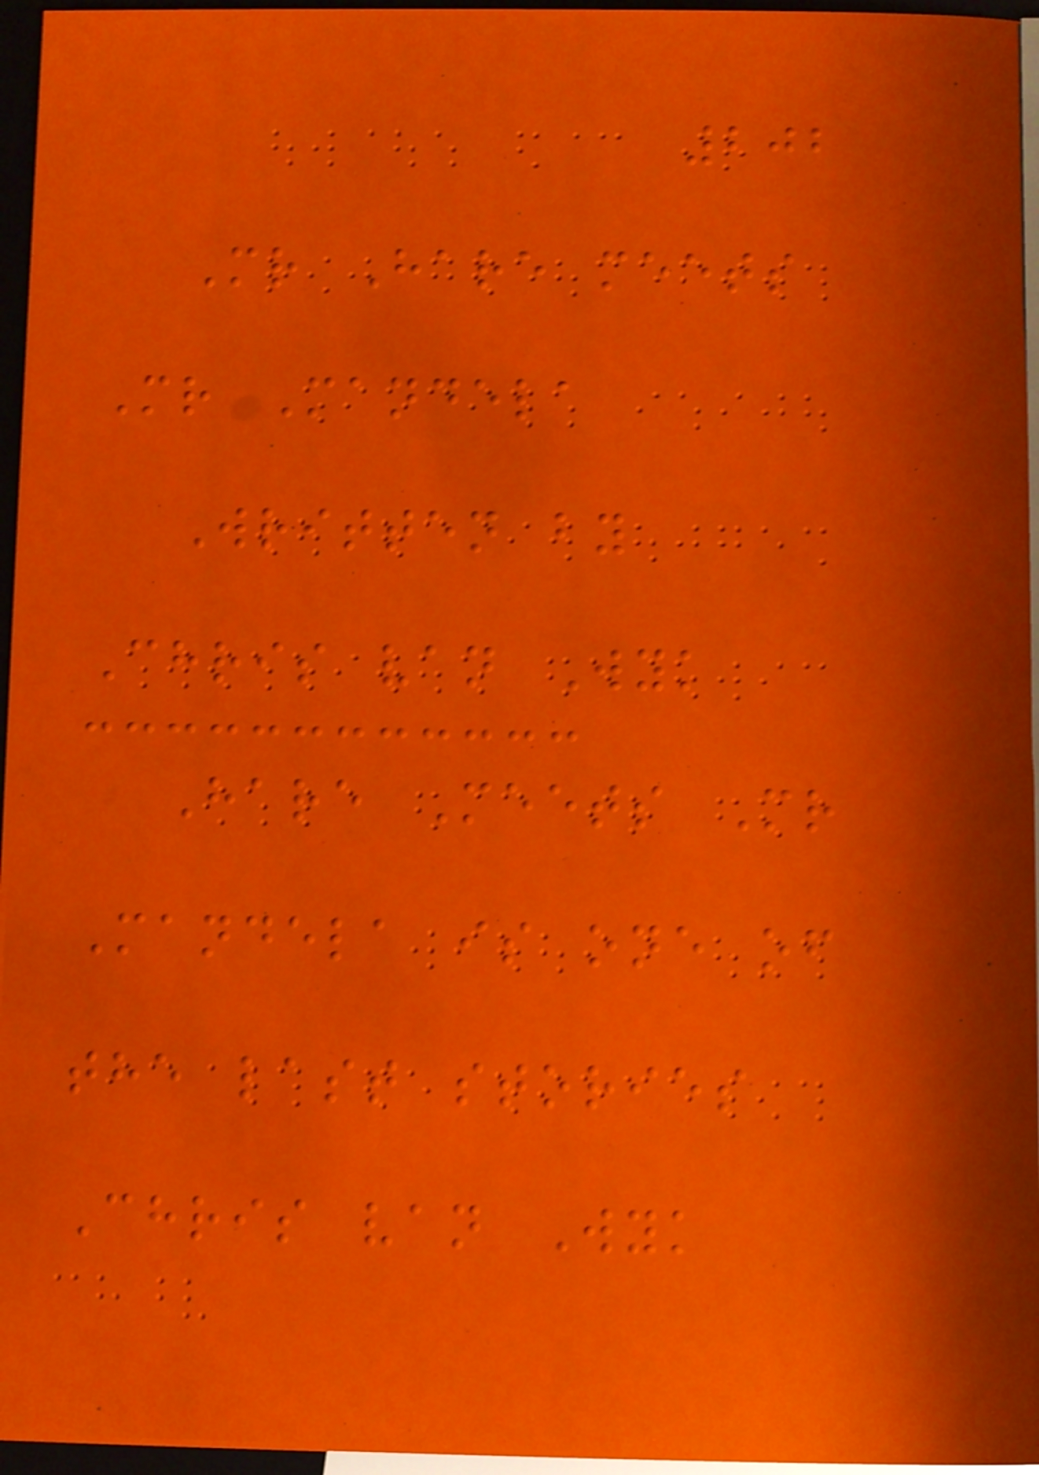202
Mr Hare meets
Mr Mandela
Written by
Chris van Wyk
Hare Meets Mr
Mandela is one of
the last stories
Chris van Wyk
